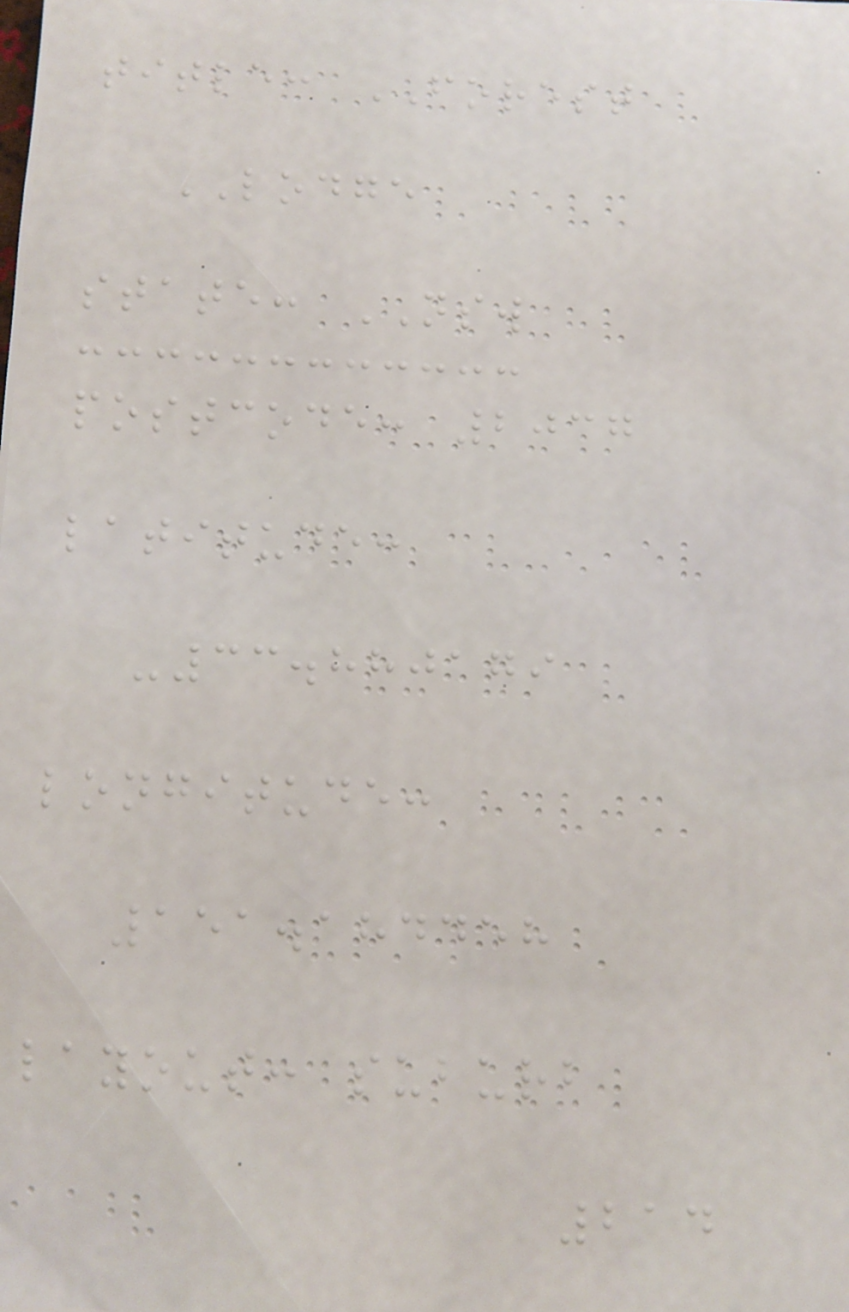title: FOREST
LODGE
state: NSW
postcode: 2037
latitude:
-33.880179
longitude:
151.184458
layout: suburb
214
